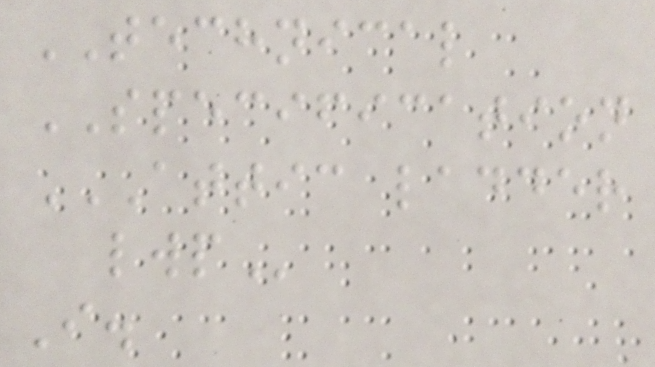TECHNICAL
SPECIFICATION
ATTIC LADDER
LWP
I.
